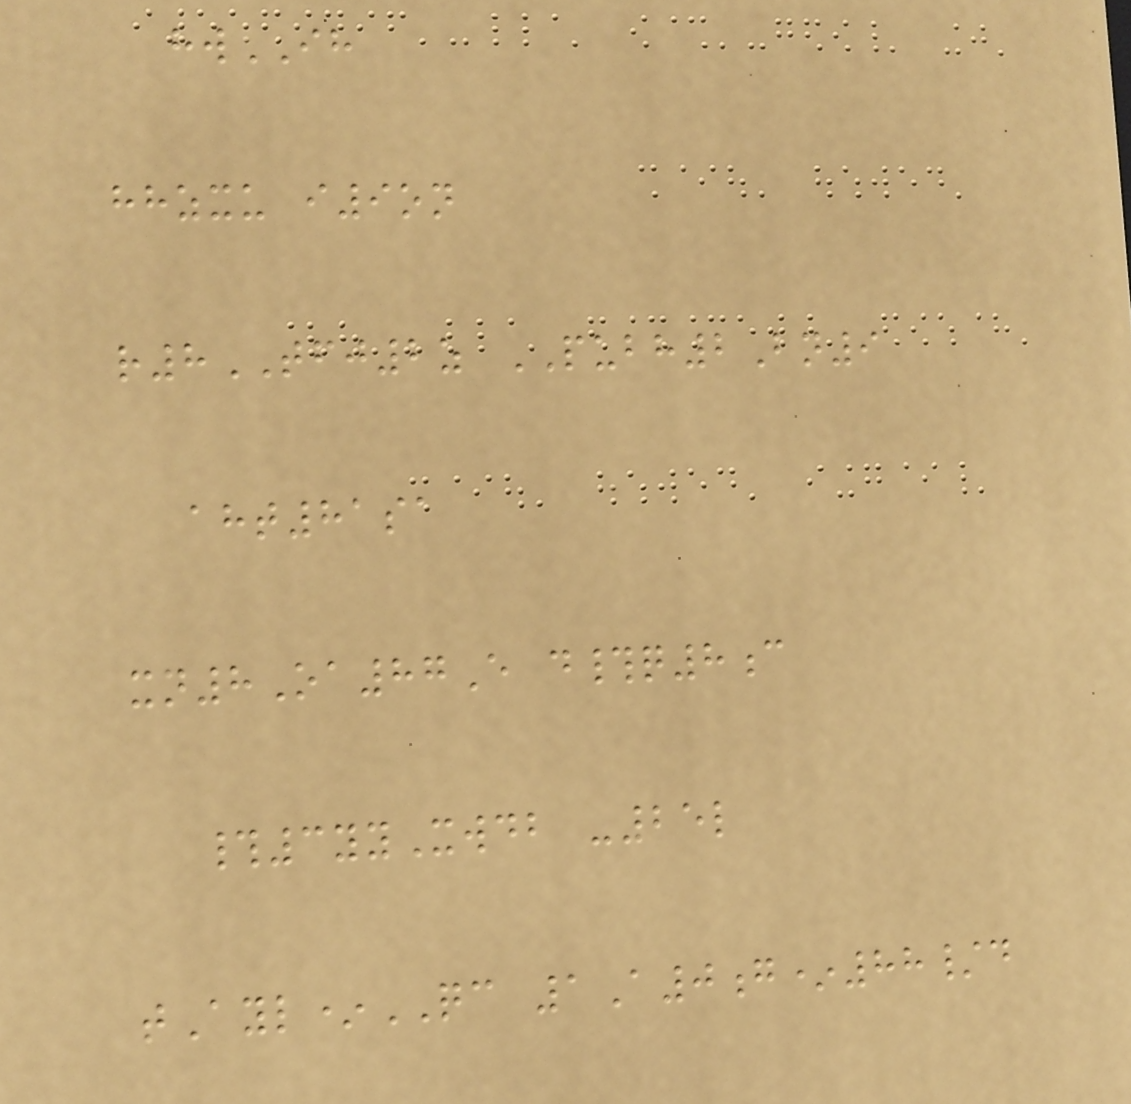hwIH
hhzxu i9on
r8TFJ2z PUBH2Bn9
aht81sa
xn8Oa87E d#q8c
#3yyXwdb -25l
tAyl*QC 1A0g*88/d
